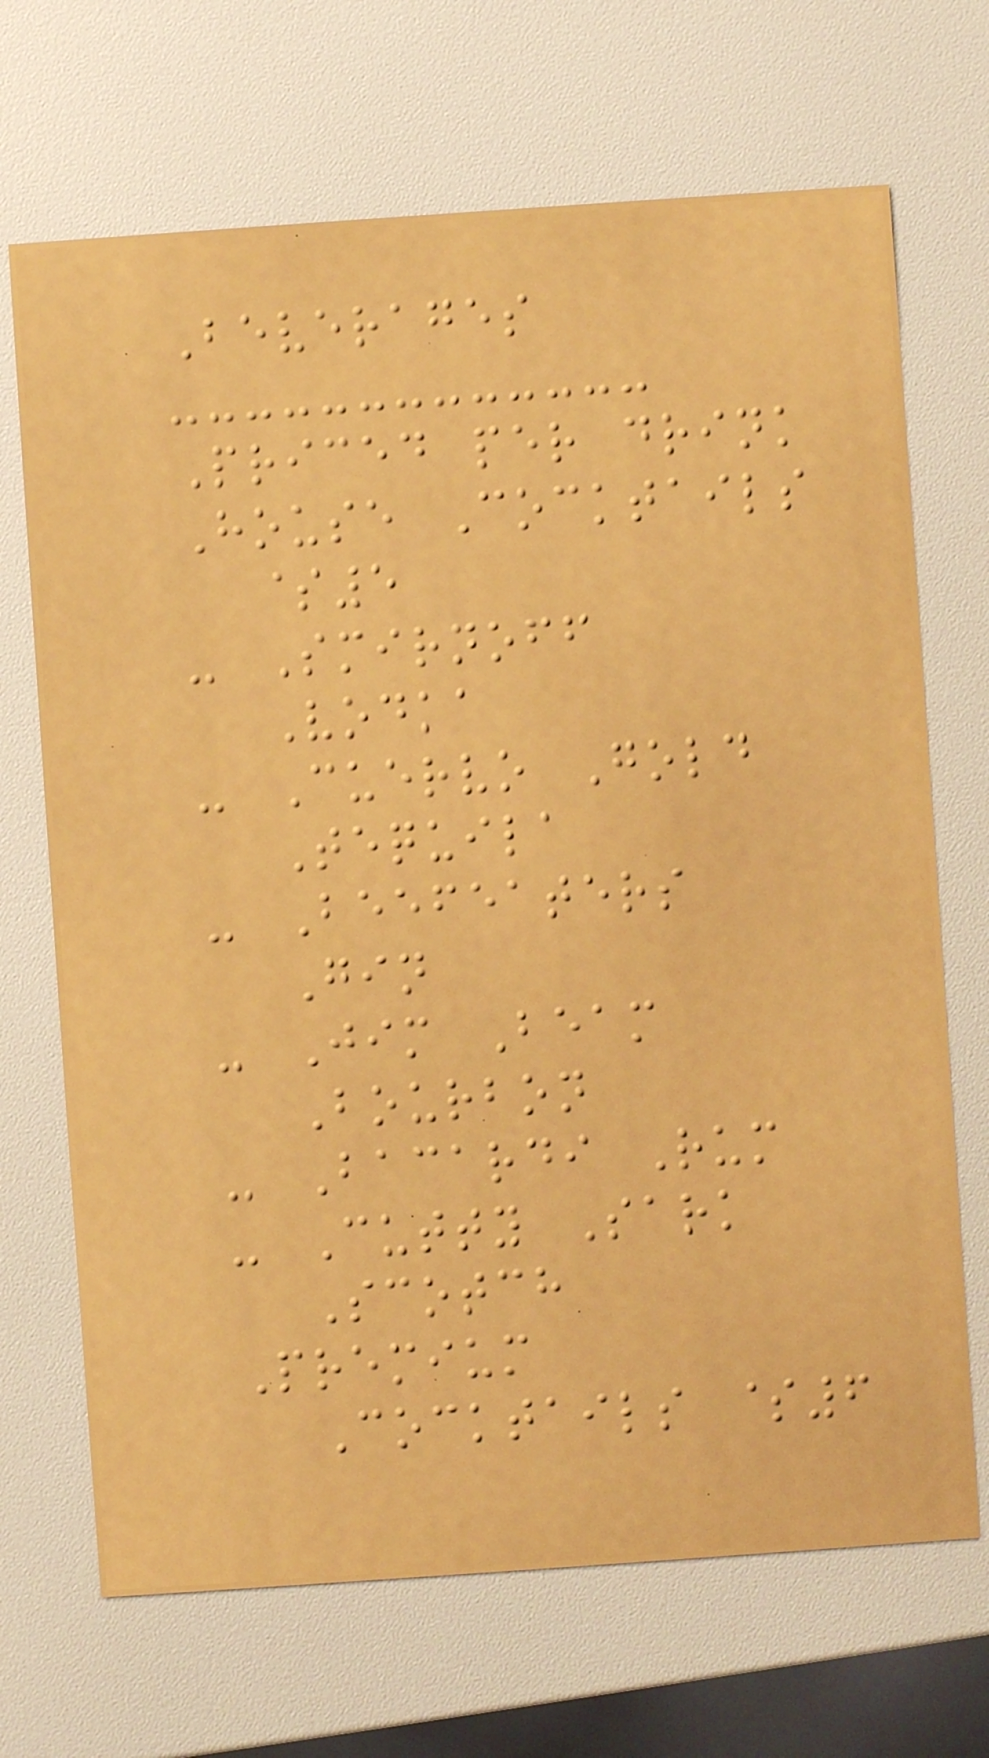Beverages
Priced per drink
House Cocktails
$5
- Smirnoff
Vodka
- Cuervo Gold
Tequila
- Beefeaters
Gin
- Jim Beam
Bourbon
- Bacardi Rum
- Cutty Sark
Scotch
Premium
Cocktails $6
